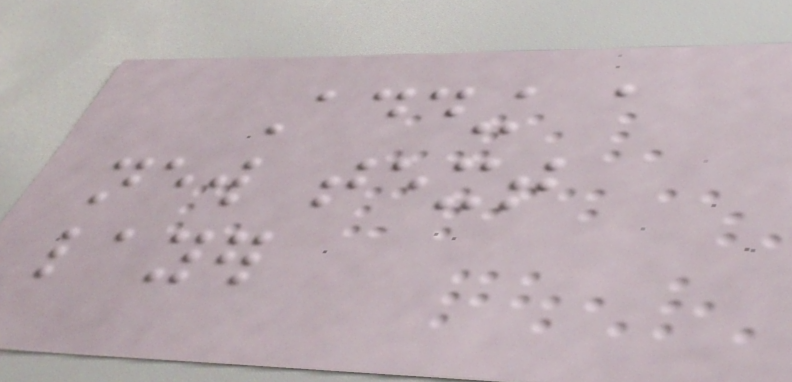Adding a
new text
layer
